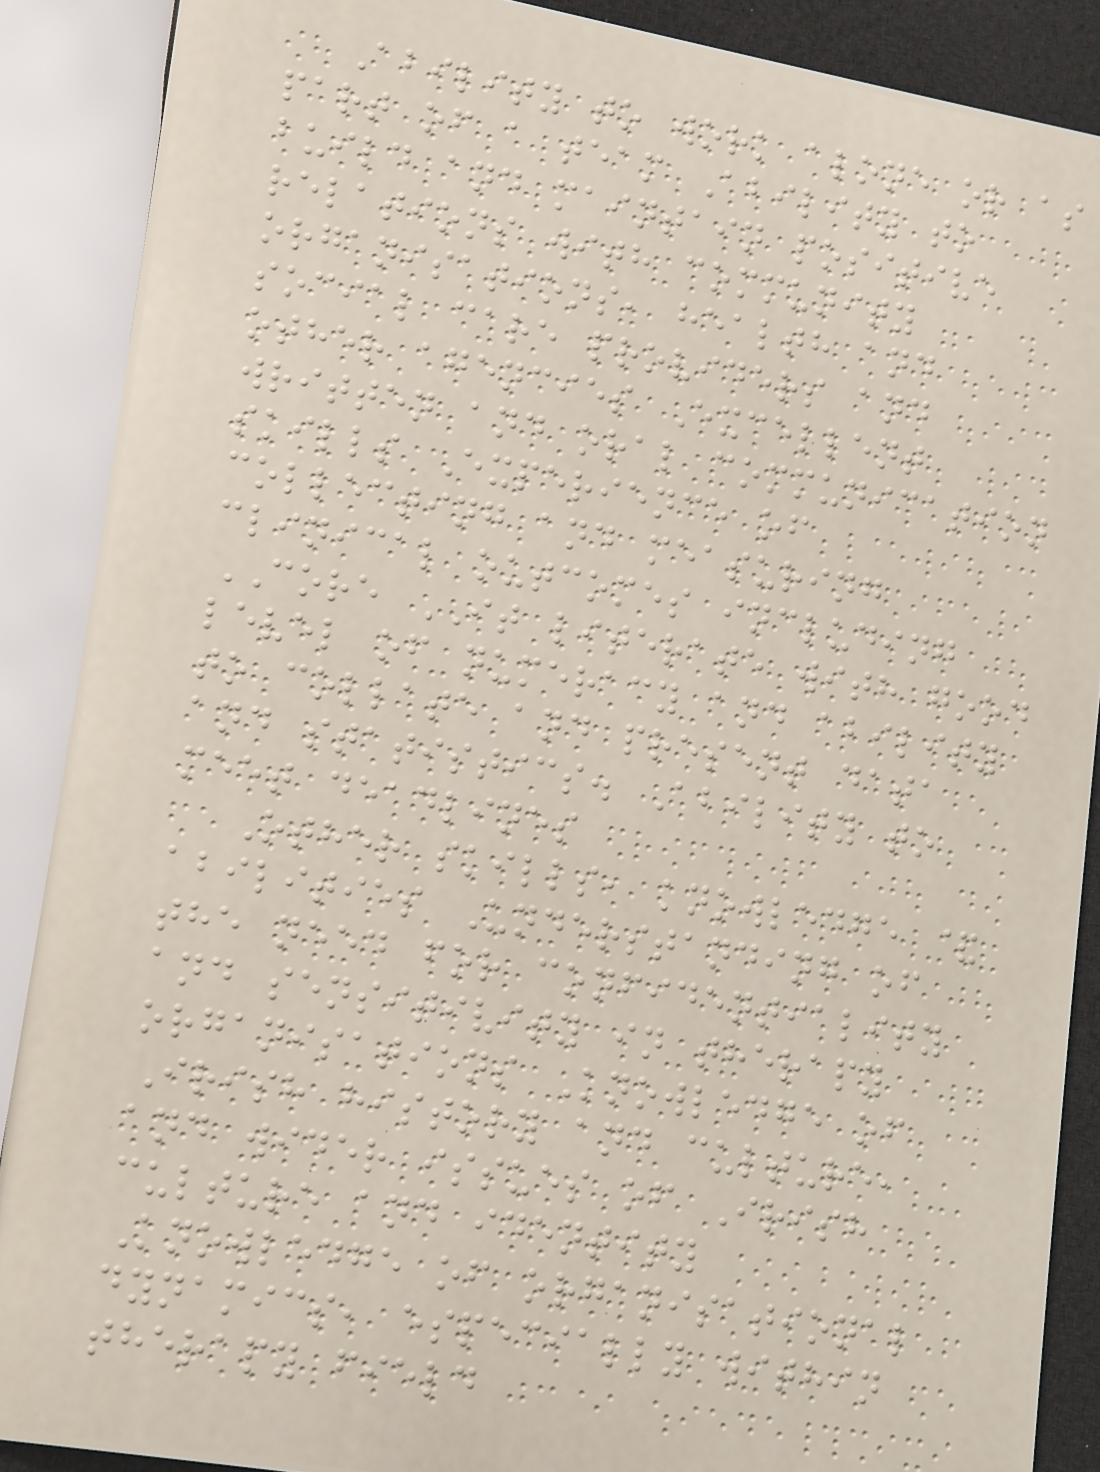Ability to work alone or as
part of a team Ability to
build and maintain positive
relations with community
organisations, health and
social care providers and
other agencies Excellent
written and oral communication
skills Experience of
collecting and measuring
clinical outcomes including
CORE IT literate with good
level of numeracy and ability
to collate and present data
and statistics. Ability to
meet deadlines
Other skills, knowledge &
abilities Understanding of
the need for confidentiality
and sensitivity in therapy
organisations Knowledge of
Irish history and culture,
and wider issues of Irish
culture and identity
Knowledge of organisational
dynamics, especially within
therapy field
